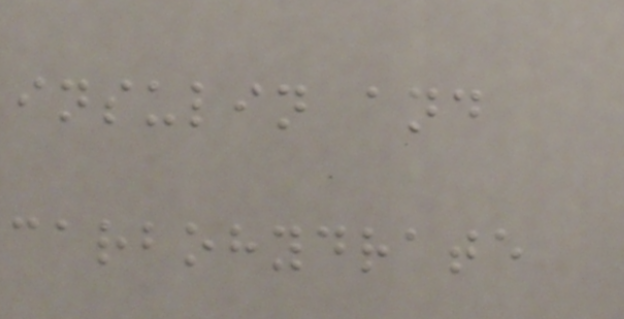insulin and
carbohydrate
